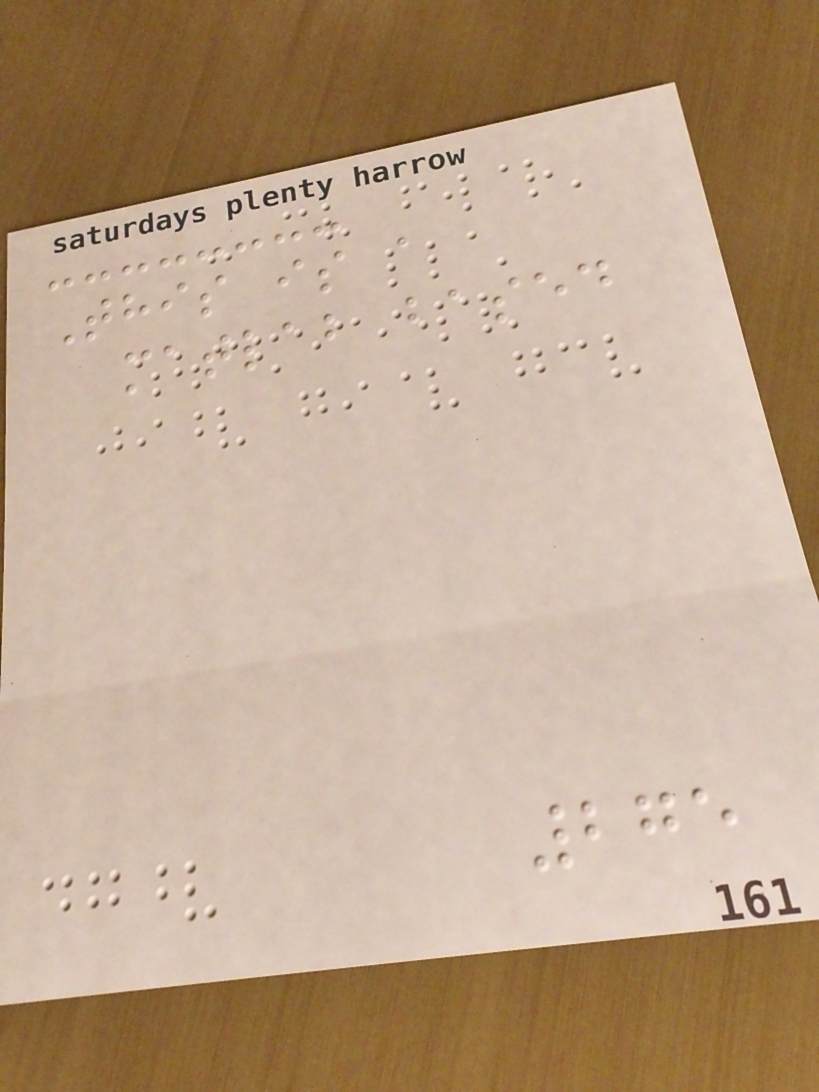This is a
matlab based
275
